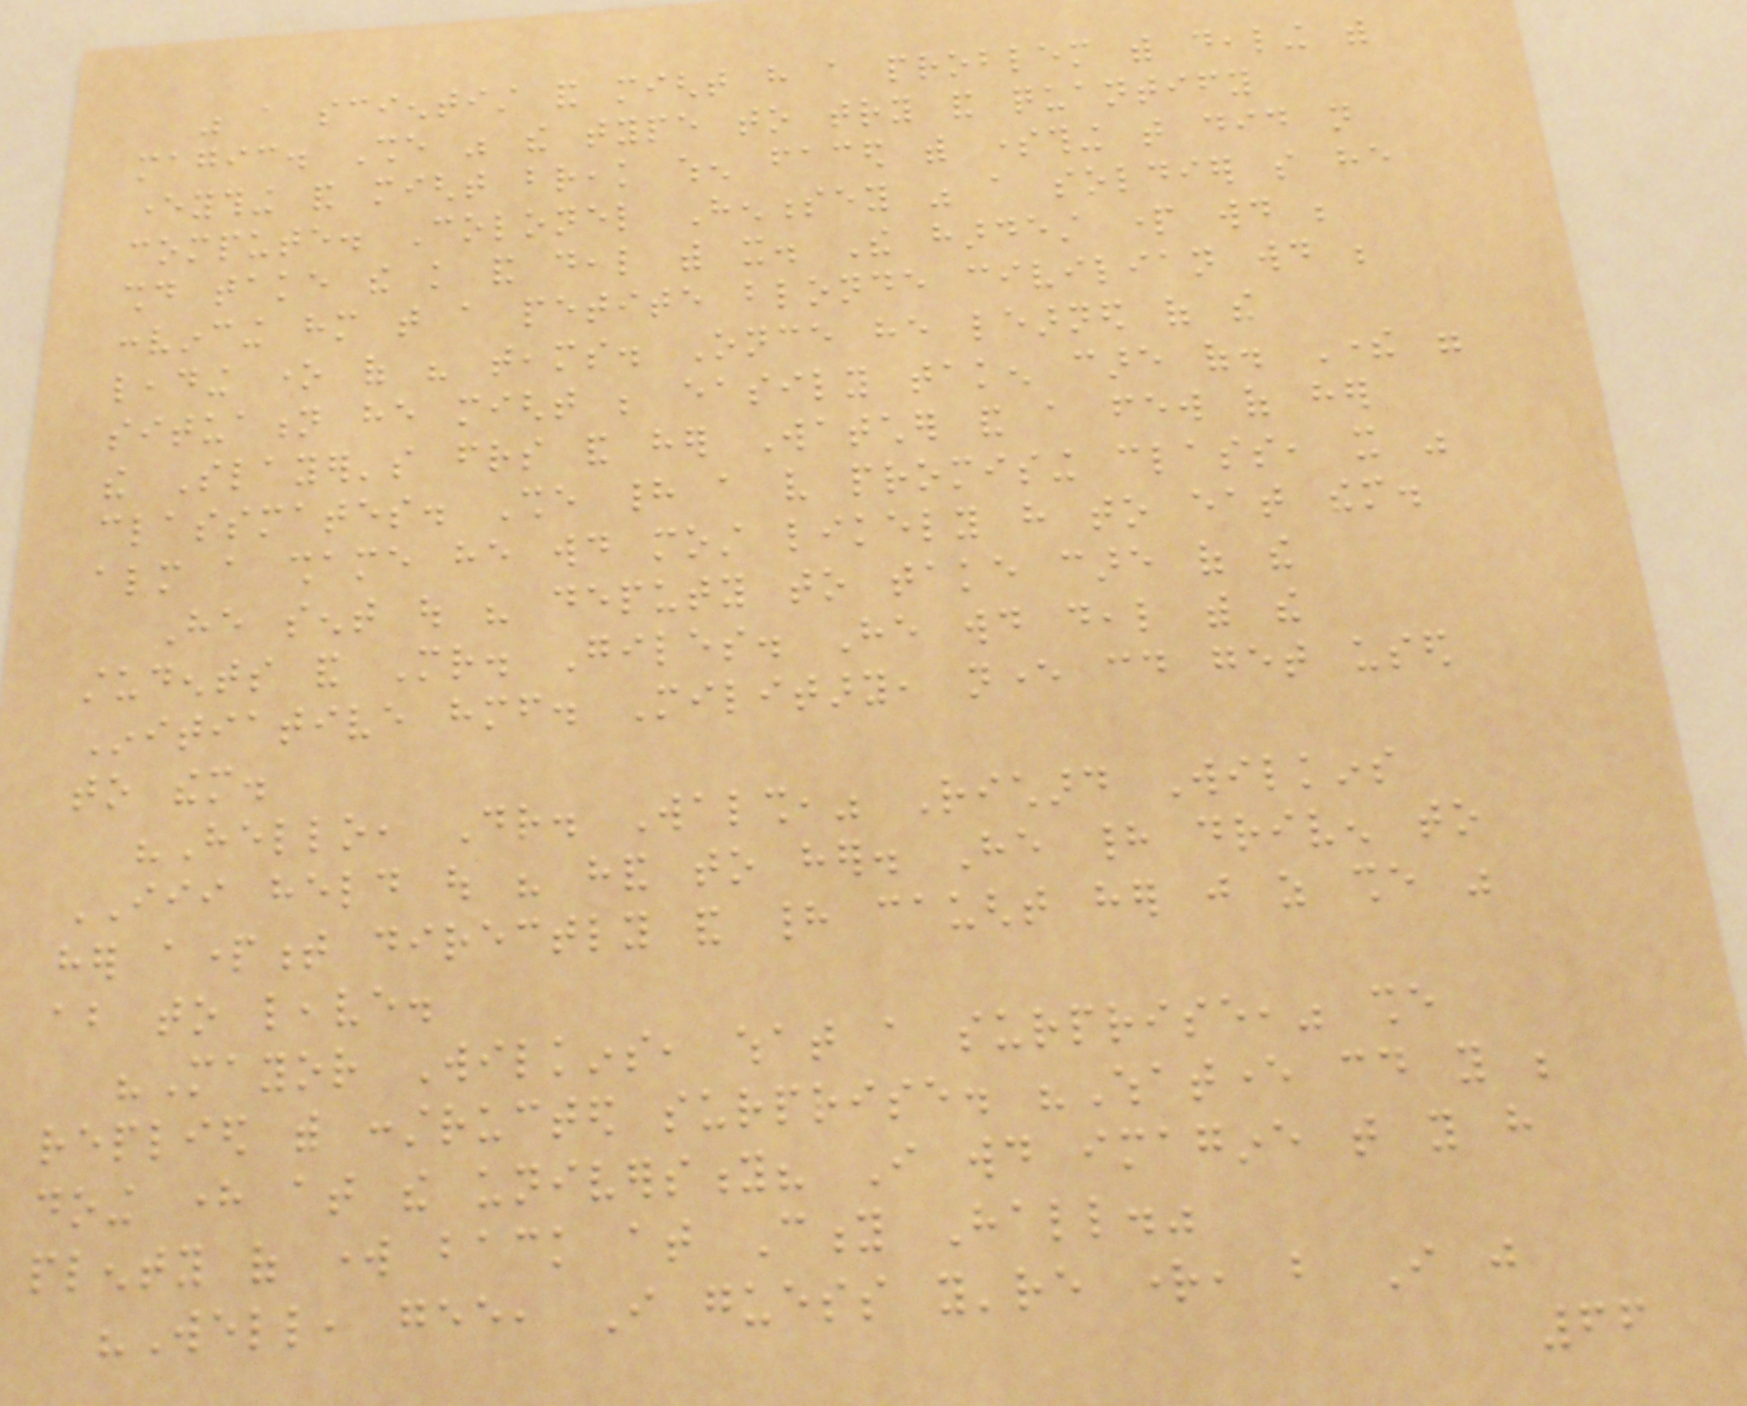was a scientist and might have a problem with dealing with
magic. She was the type to try and quantify
everything and might break when faced with something that did not
compute. Colonel Hennessey was a soldier so he
should take the knowledge and deal with it. The hardest part would be
convincing him that a petite blonde civilian would be
leading one of his teams. Once he learned of the
situation he might be easily taken care of. There were
the Slayer's friends and her Watcher and a few of her
classmates. She had a very promising class, it was
almost a shame he would most likely have to eat them.
He sent out his deputy to take care of the
students and Mr. Giles. He would deal with the
Initiative himself. Military, never could get used
to them.
"Hello, Dr. Walsh," Richard Wilkins
III held out his hand to her. He had driven to
her apartment directly and had caught her just as she was
about to leave.
"Mayor Wilkins, what a surprise," she
replied with constructed surprise. "Whatever could you be
doing here at the university? I would imagine that you have
plenty of work back at City Hall."
"Well, gee, I guess you're right, but I just
66
